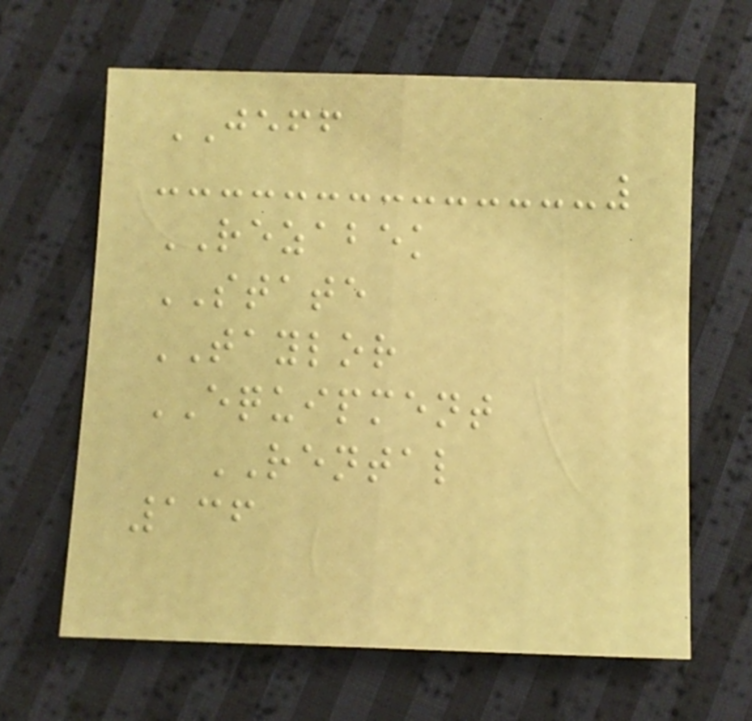JEFF
REZABEK
STATE
TAYLOR
EQUIPMENT
RENTAL
136
